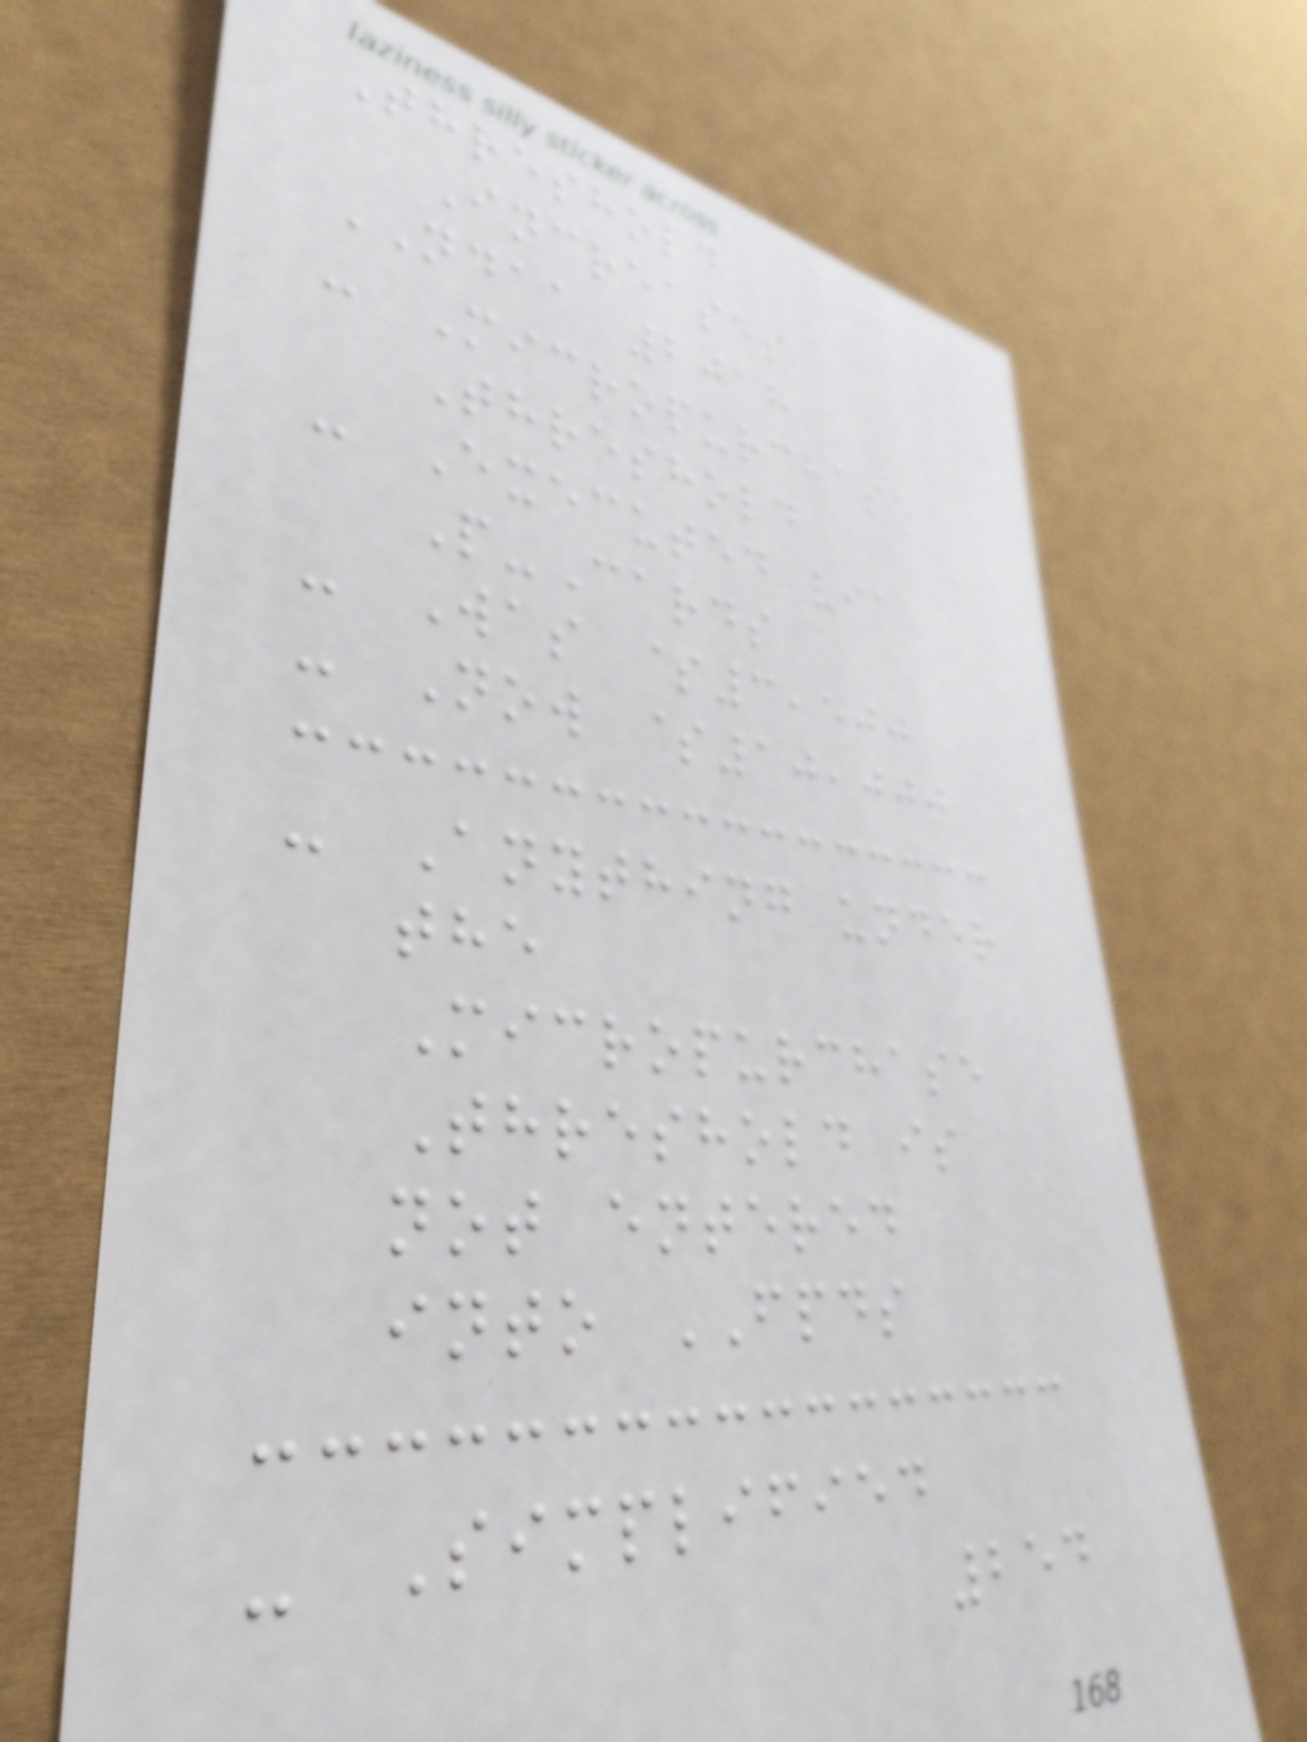Threshold
Increases
NDAA 2018
- Micropurchase
Threshold
- Executed via
P-Cards
- Was $3,500
- Now $10,000
- Anything under
the
Micropurchase
Threshold is
not entered
into FPDS
- Simplified
254
